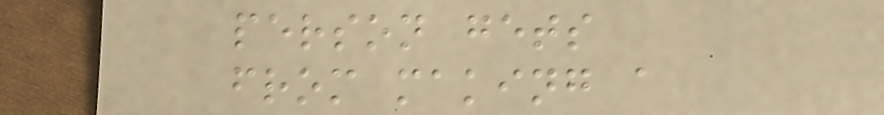person gets
from making a
